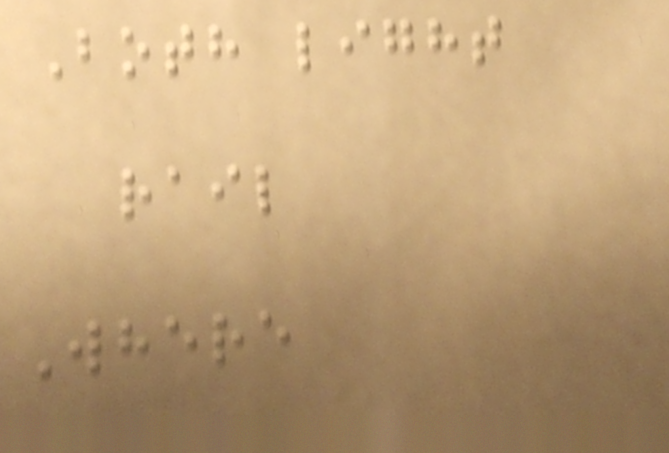Both light
rail
Where
